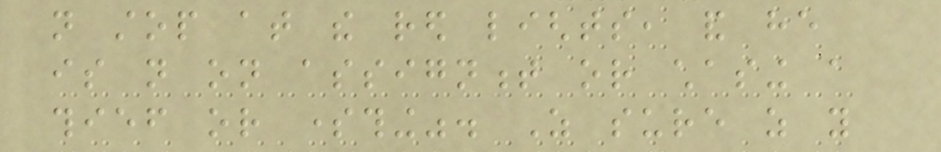not stop at the red lights, and he
is not on assignment or chasing a
thief or something". As sure as you
